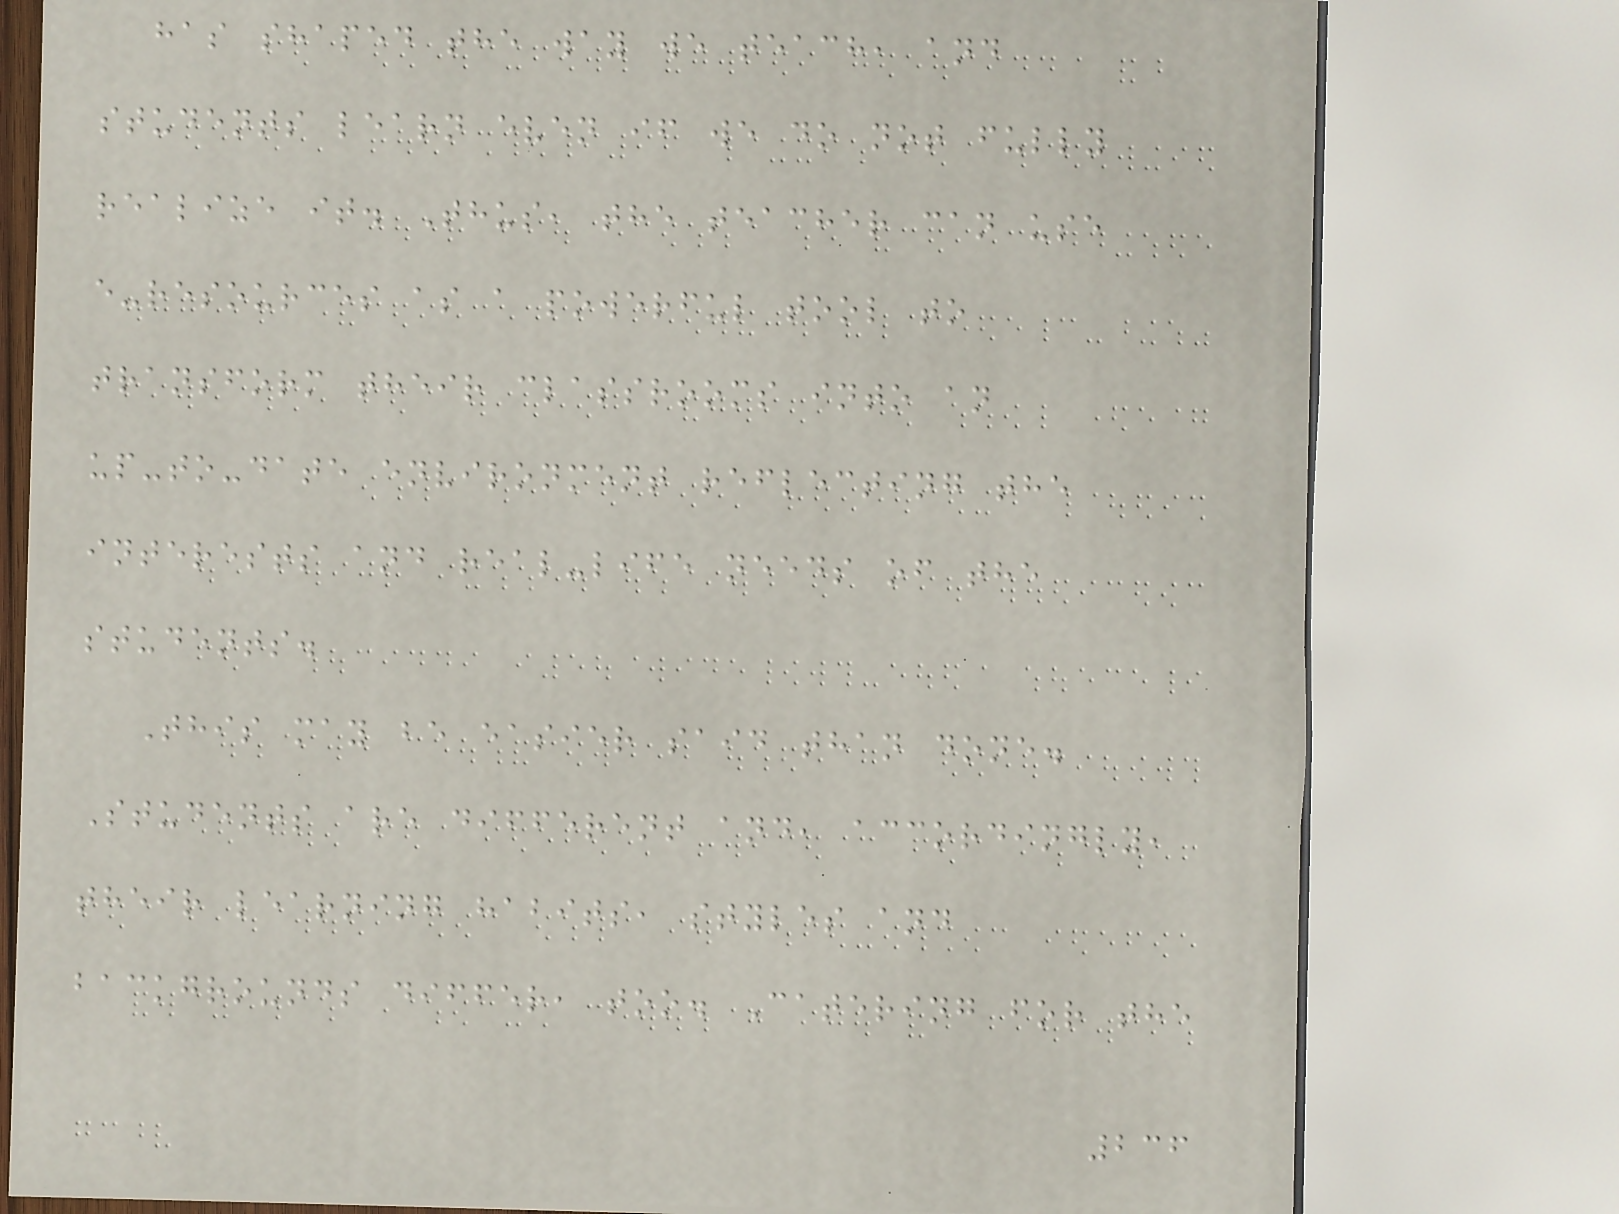has shaped the way we teach, and
students learn even if we do not fully
realize it. Thus, the teacher can use
e-resources as a powerful tool to
transform their classrooms into an
up-to-date environment reflecting the
interests and real-life needs of the
students.
This may be easier said than done.
Students are different and, accordingly,
their learning habits, styles and
backgrounds differ, too. Catering for the
236
